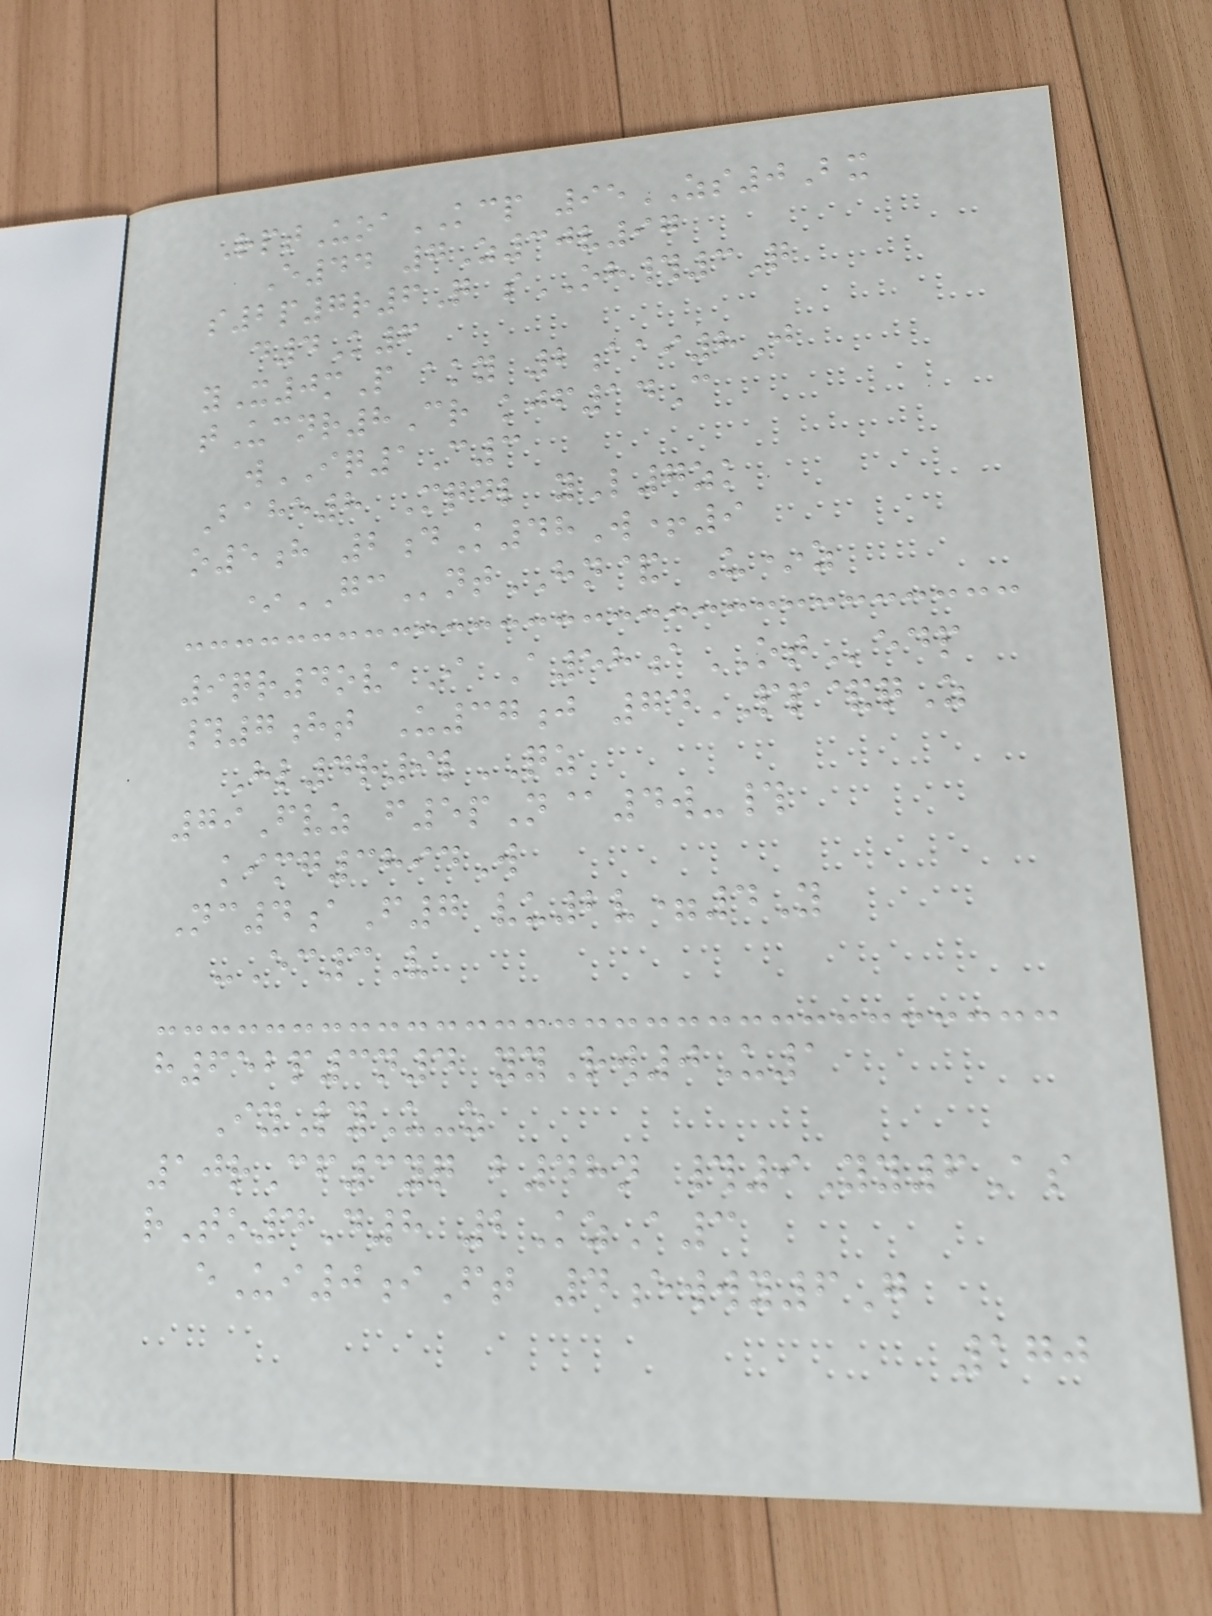RptUoaKCP 95ZS0Bx
E44 7Z30v97
s2p7r6Q sOH#3Q
d4K6
yX0mP aky 2aai8J
tUcnr8Cr kjf14C
wIQ1C3
Bahe8 Mqdl yL7zk
o5h 2dK48W+9
*GCntHN& U*z
9qr4ovaI A58aOTedp
#7ht U37j 74PP&qZ
Hl4r9lQZ
79Fvz f5pN@4w-#
kimg3894W
Nc4aF7 vu2v=4Y
-Ec3V
h652p3n4 yyRw0U1
IyLyU-z
10rCf3yq b48n #9Yy6As
rTo4D8 2KzA3
eUi0iFt 4ewwy6G
170
